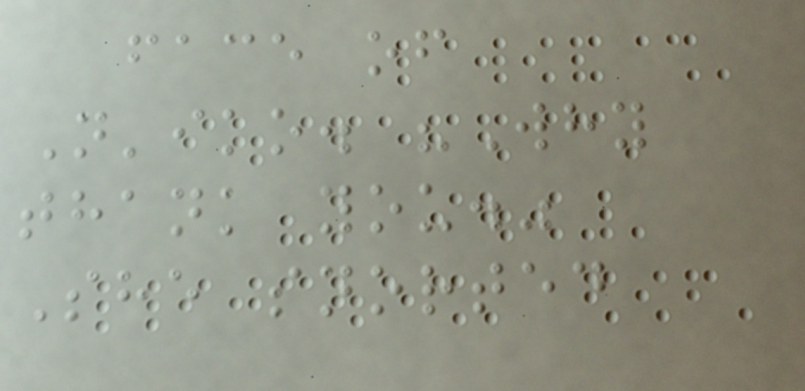face of
N'iko. "Why
thank you."
She snorted
